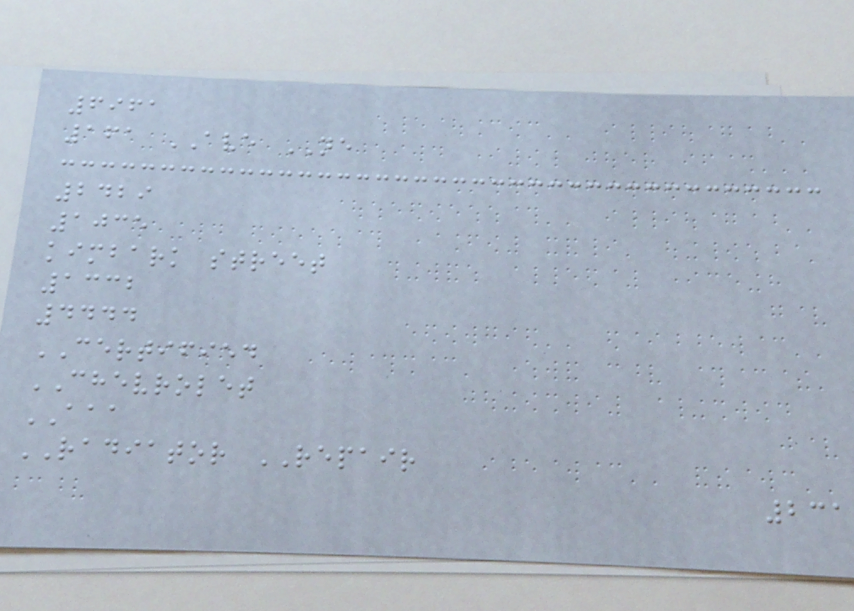6961
161 AVE NE
2429
1035
kimbark street
1332
4444
CERTIFIED
CHEVROLET
AAA
RADIATOR REPAIR
231
